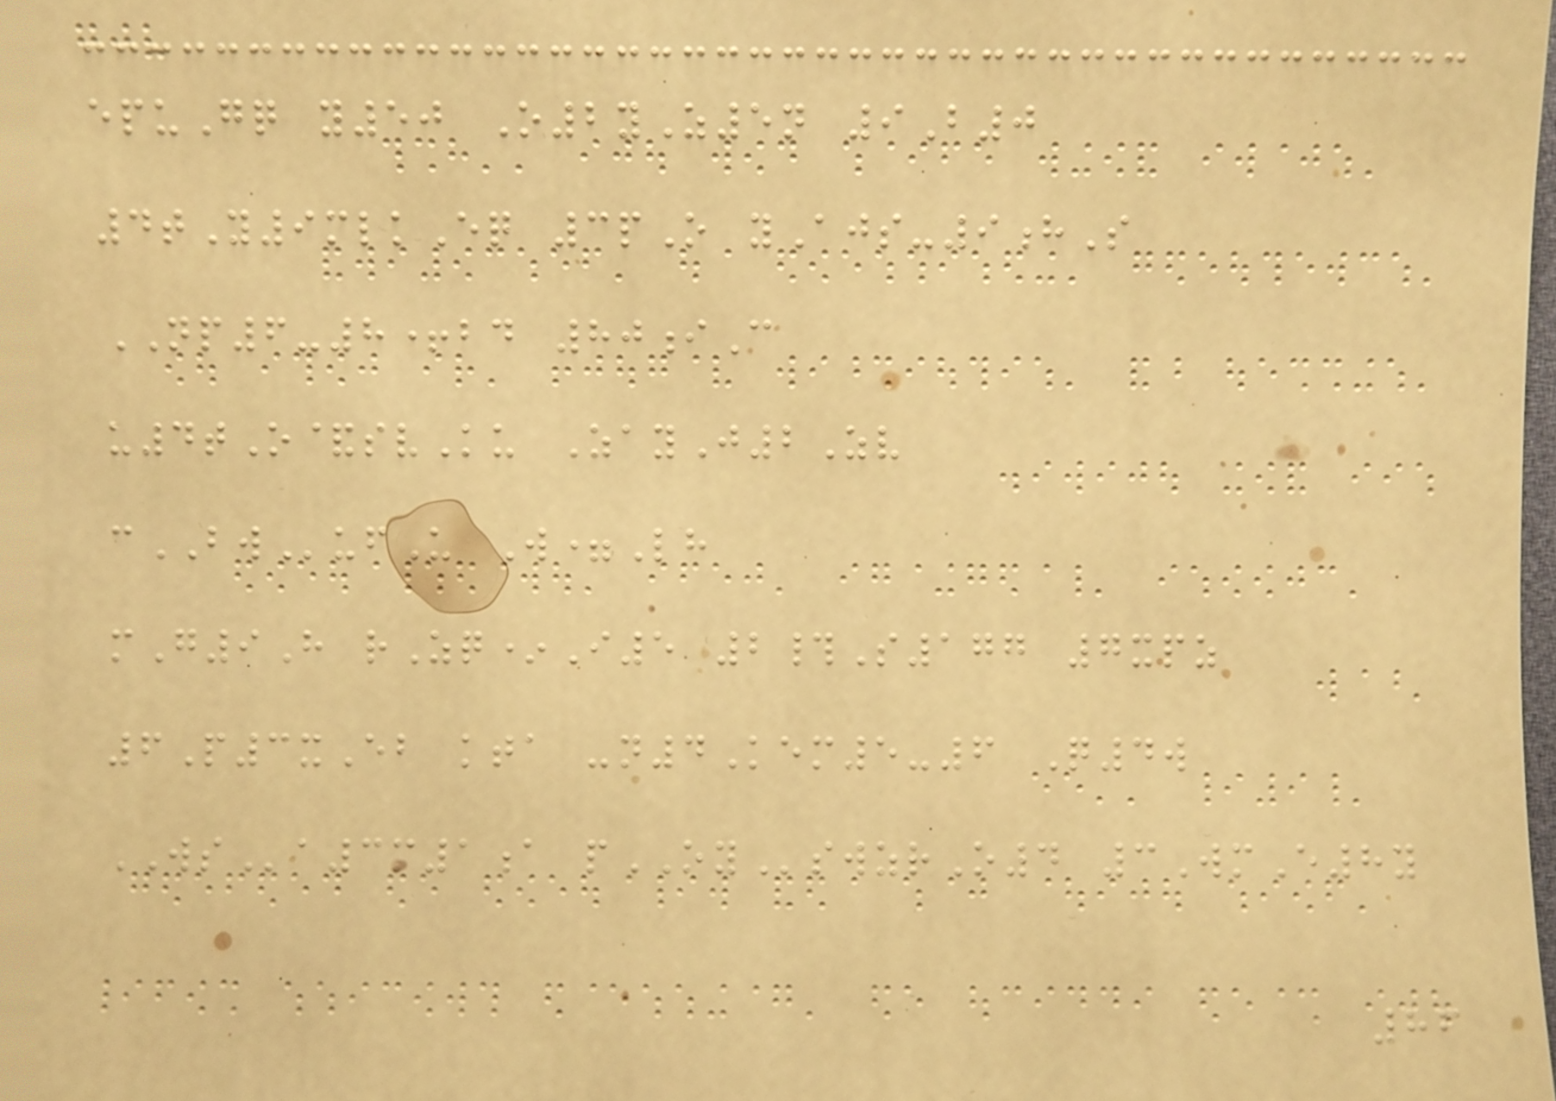epuGq y50 O2yZ5n 9B0
4tY9mlkEq 3pO yAjs-9hS
NP6-8+bd 80iC
u4tO&svKu ZayJ2Zv
cBWufU W=Lh
mG9H rZq*I5 2#S177 7xpz
6P3xEb kta -n4Kem5-6 Q4w
WSa3m1a pOYswzrO4 3WmE8y
86
